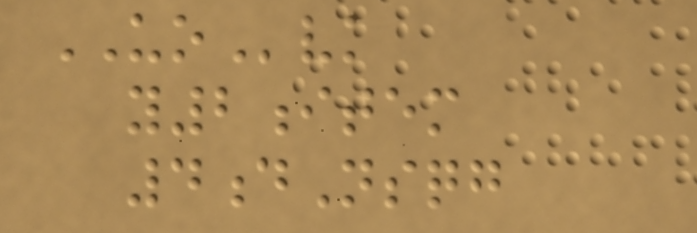UOvk
y2item
4dNsqg
